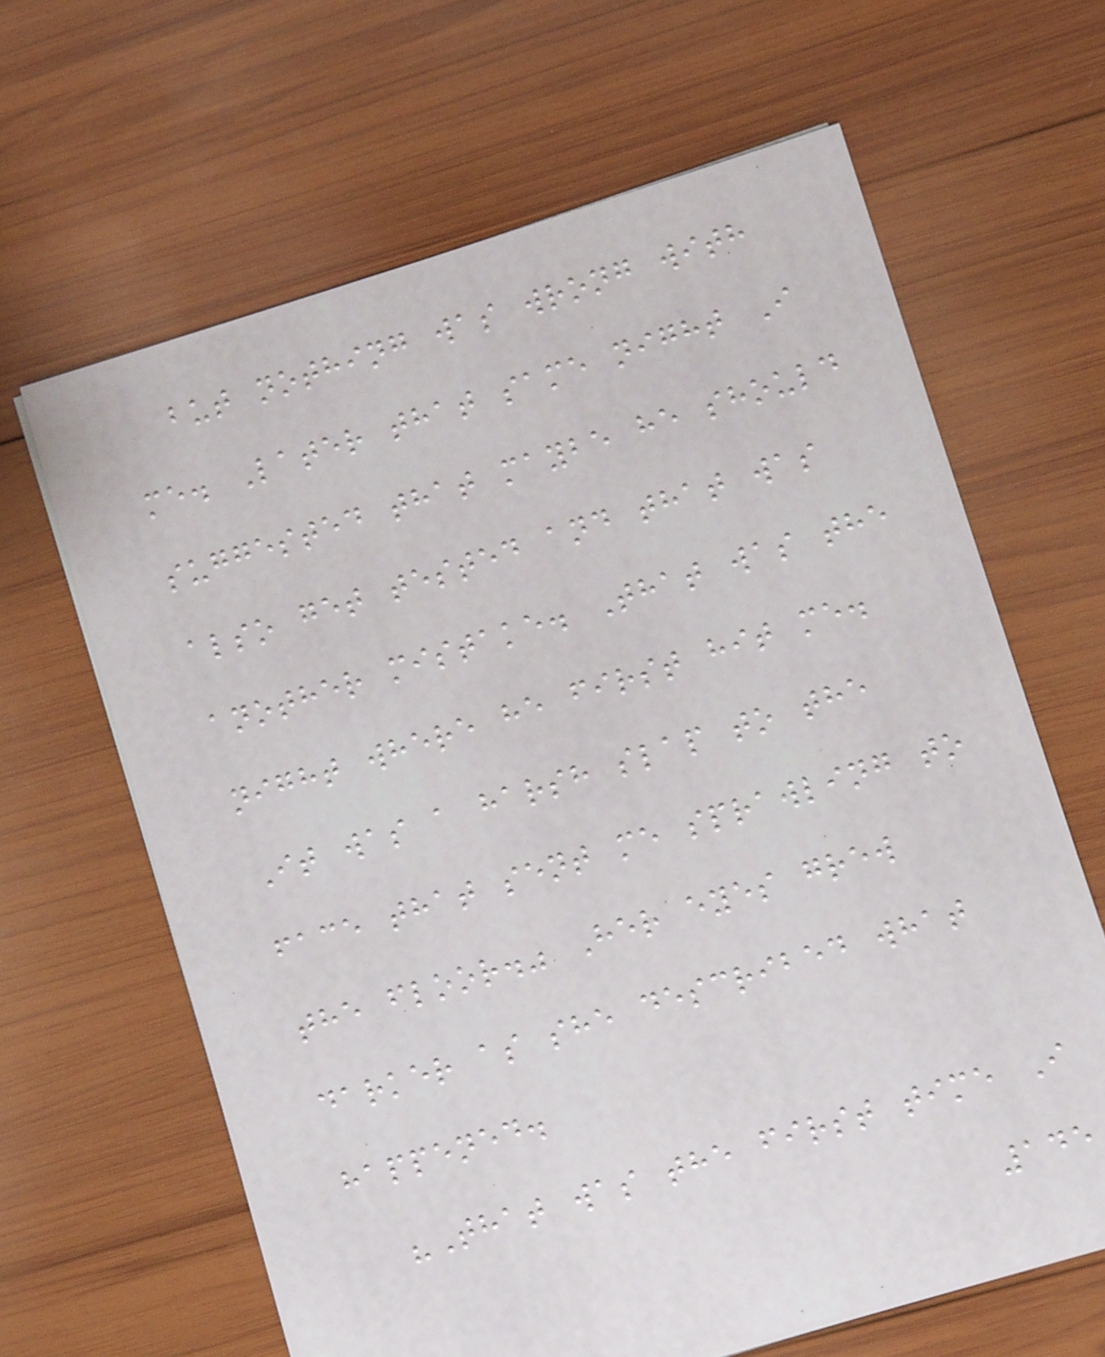but nothing was wrong with
me. Later that same night I
suggested that maybe he should
also get tested and that was
another mistake. That was the
night where he first hit me.
It was a harsh slap to the
face that sent me sprawling to
the floor." Her eyes grew
darker as she described what
happened.
"That was the first time I
145
